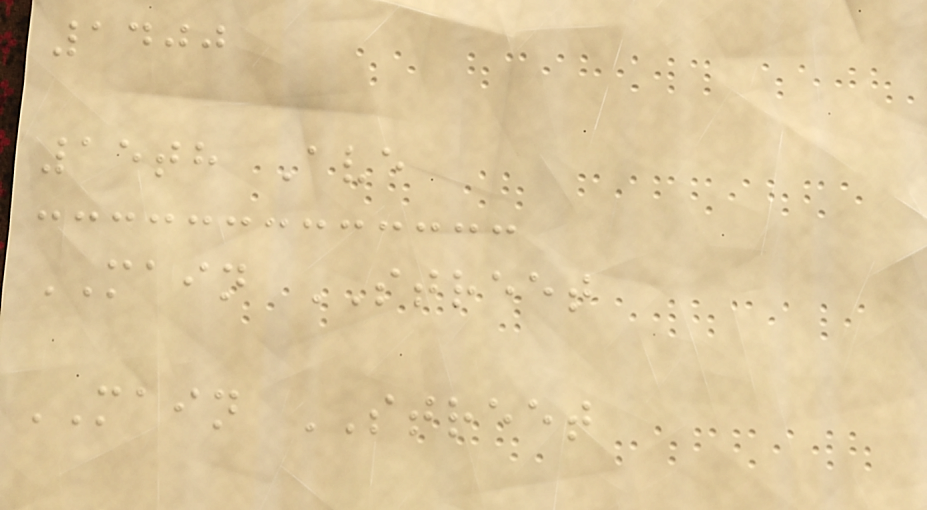1400
15th Ave
MAIN STREET
MAIN STREET
